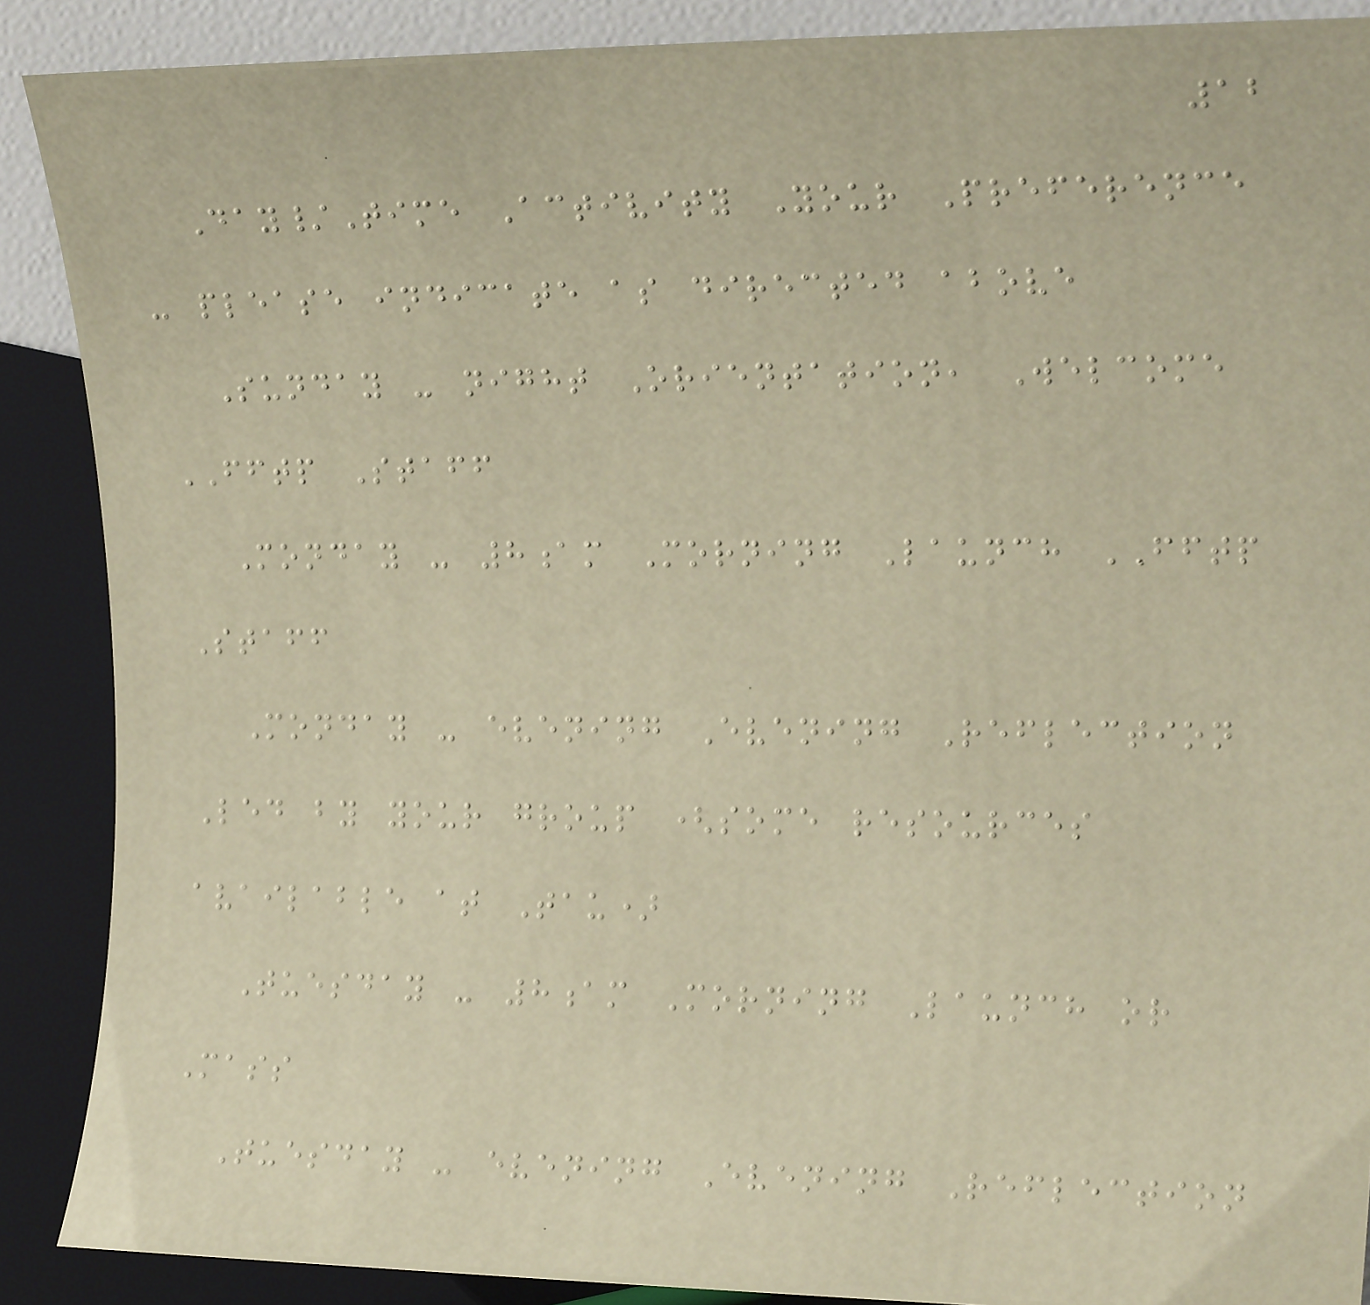12
Day/Time Activity Your Preference
- please indicate as directed above
Sunday - night Orientation, Welcome
FFTP Staff
Monday - 8am Morning Launch FFTP
Staff
Monday - evening Evening Reflection
Led by your group (some resources
available at Tau)
Tuesday - 8am Morning Launch or
Mass
Tuesday - evening Evening Reflection
